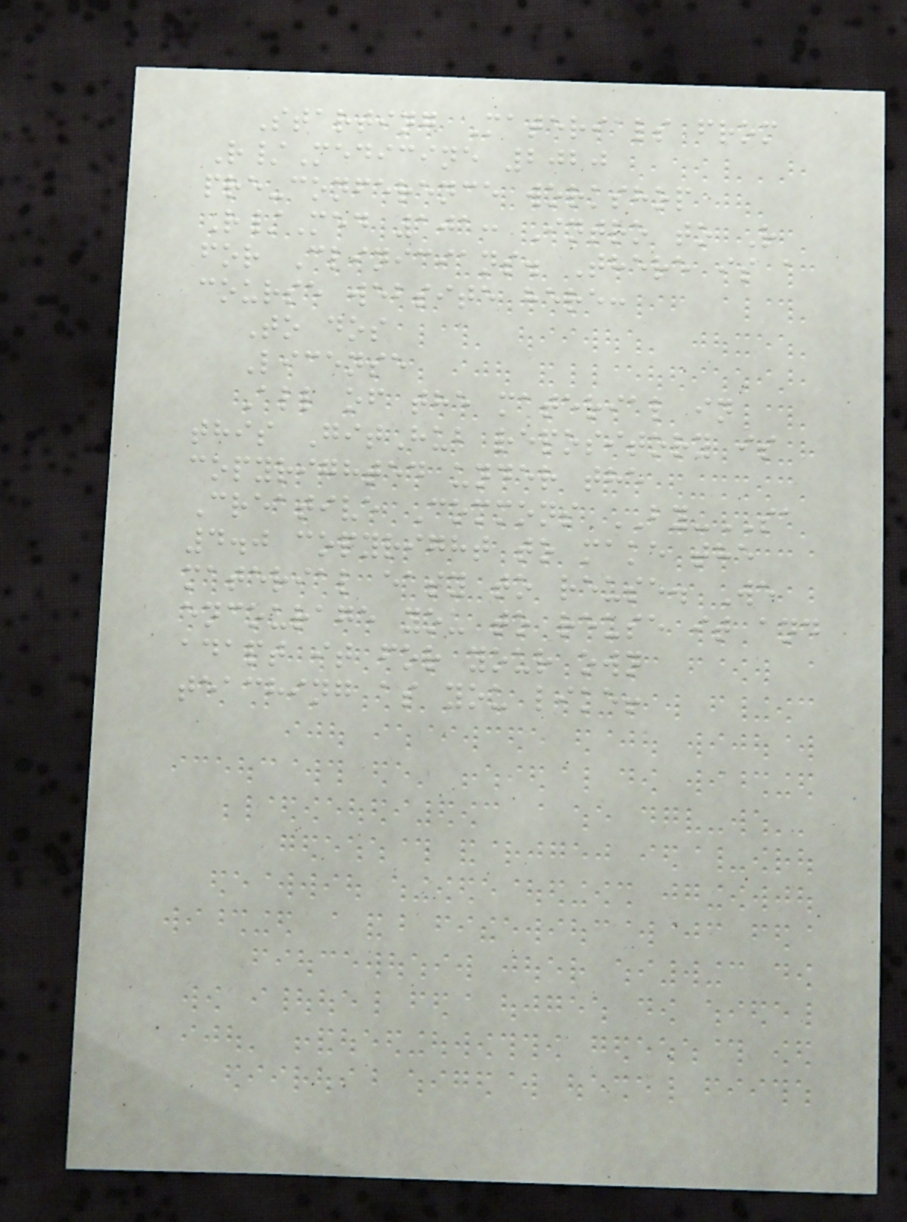Starting Materials from
R/Medicine 2020
pre-conference workshop
R/Med 101: Intro to R
for Clinicians. There is a
course website here:
To dos
License
All of the material in
this GitHub repository is
copyrighted under the
Creative Commons BY-SA
4.0 copyright to make the
material easy to reuse. We
encourage you to reuse it and
adapt it for your own
teaching as you like!
